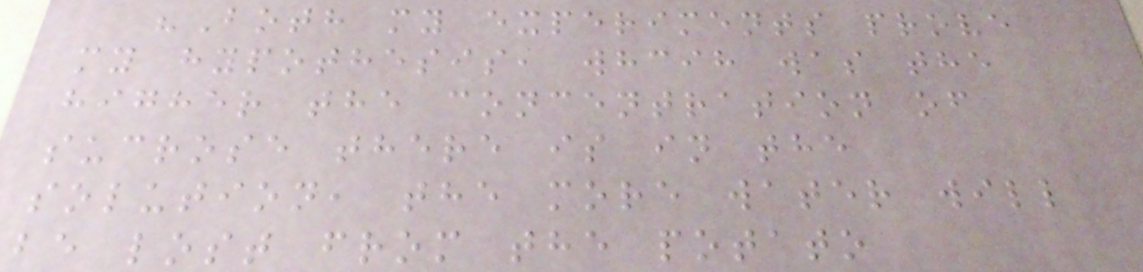"Both my experiments prove
my hypothesis, whcih was the
higher the concentration of
sucrose there is in the
solution, the more water will
be lost from the potato
